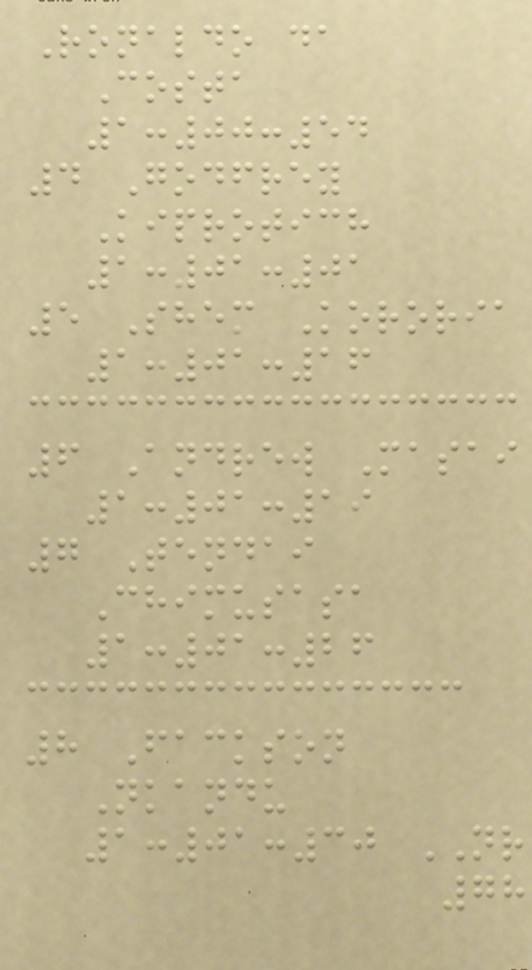Ronaldo da
Costa
1:00:54
4 Godfrey
Kiprotich
1:01:01
5 Shem Kororia
1:01:16
6 Andrew Masai
1:01:19
7 Tendai
Chimusasa
1:01:26
8 Fackson
Nkandu
1:01:30 NR
78
